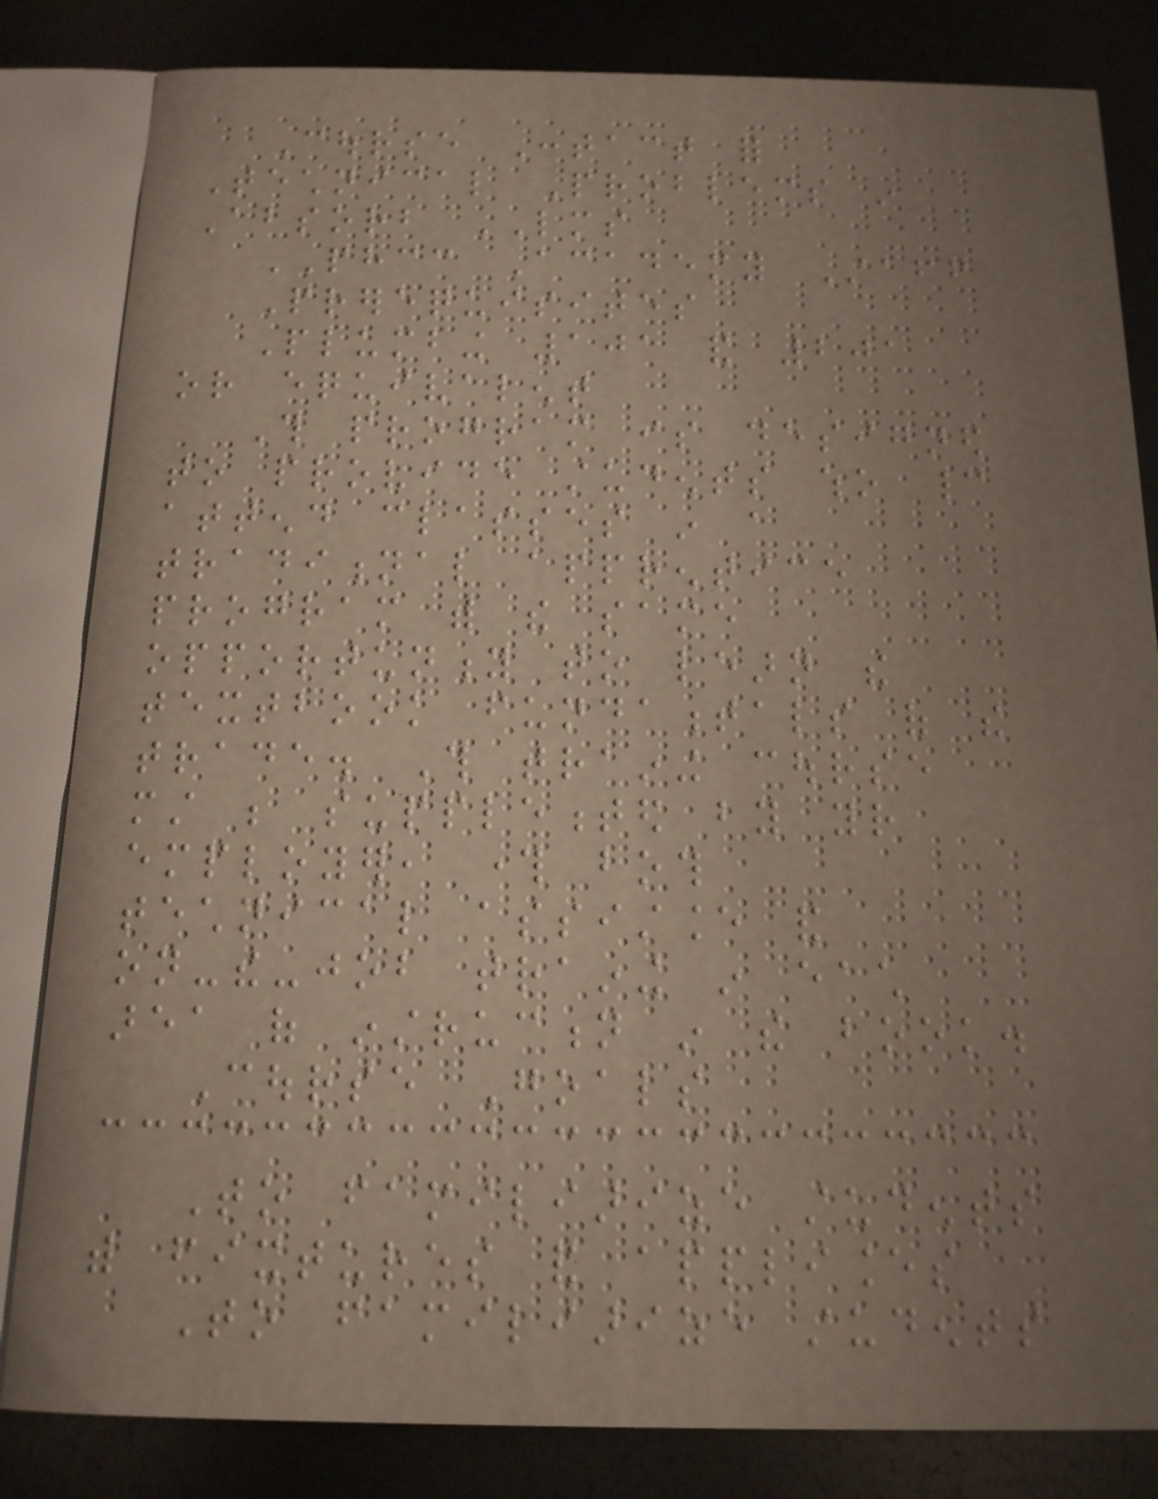Course Contact for
Technical Problems in
Absorb LMS
PHCC Academy Staff
Prerequisites
Plumbing 101 and 201
or equivalent
This program is designed
to provide students who cannot
attend classes in a
traditional apprentice
program with the same
opportunity to learn the
textbook fundamentals of the
trade. This training course
must be supplemented by your
employer, through both
technical assistance and
on-the-job training in each
area of instruction in the book.
Course Goals
To familiarize students
with fixtures and appliances
To familiarize students
